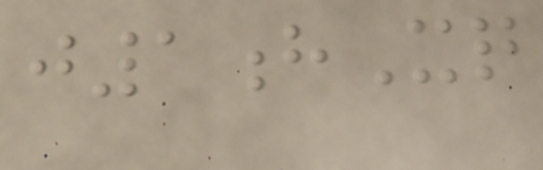j1hXq
